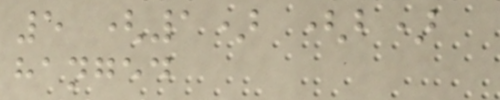5 (1) (b)
hanged
